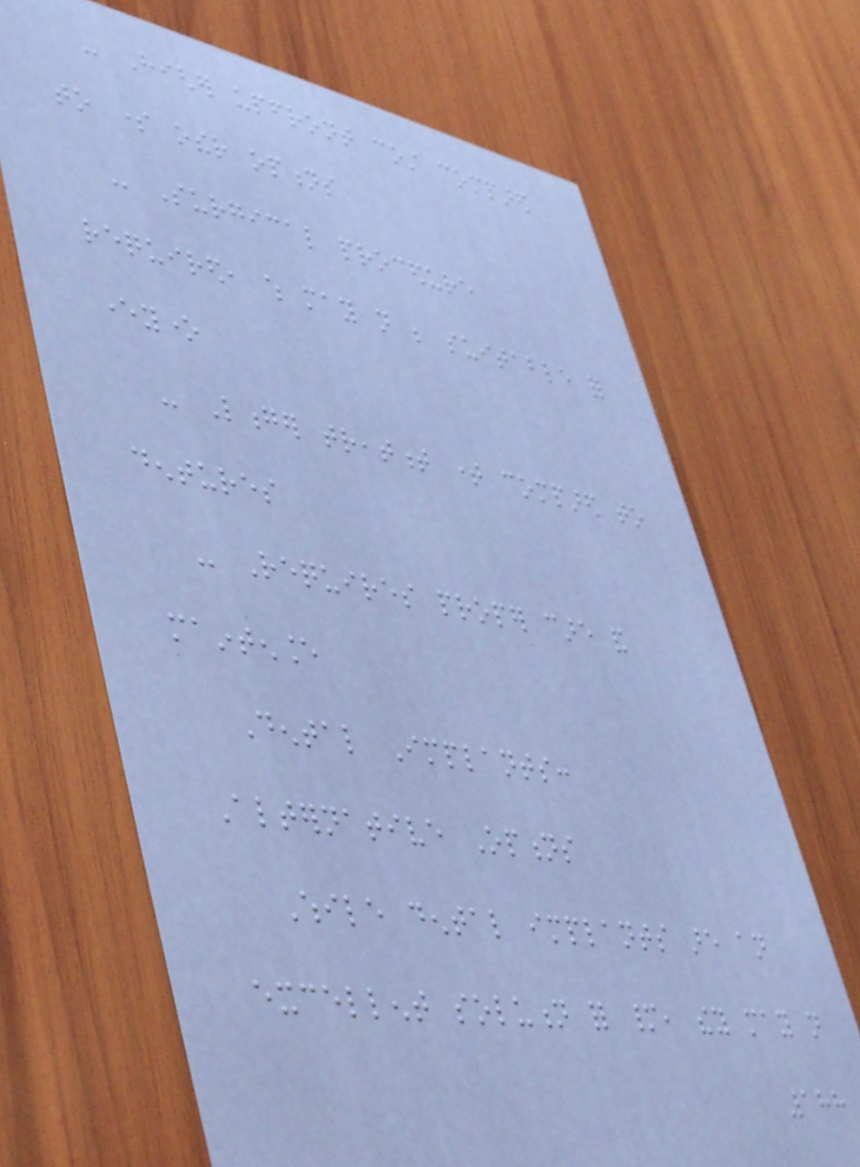- Higher upfront cost compared
to some other options
- Surgical procedure
required, which may not be suitable for
everyone
- Longer treatment time compared to
dentures
- Requires proper care and
maintenance
Dental Implants:
Alternative Options
While dental implants are an
excellent solution for many, they may not
188
